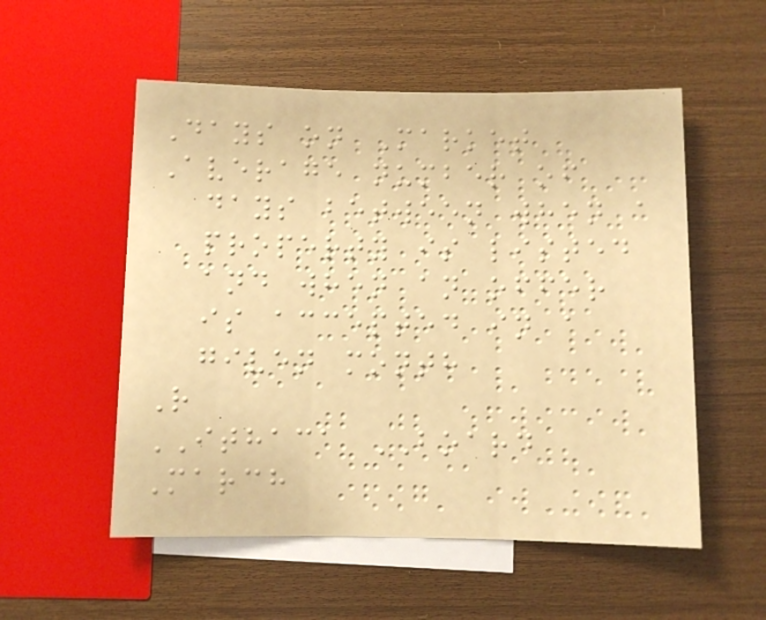Days on Market
Average number of
days between when a
property is listed
and when an offer
is accepted in a
given month
R
ITHACA BOARD
March
